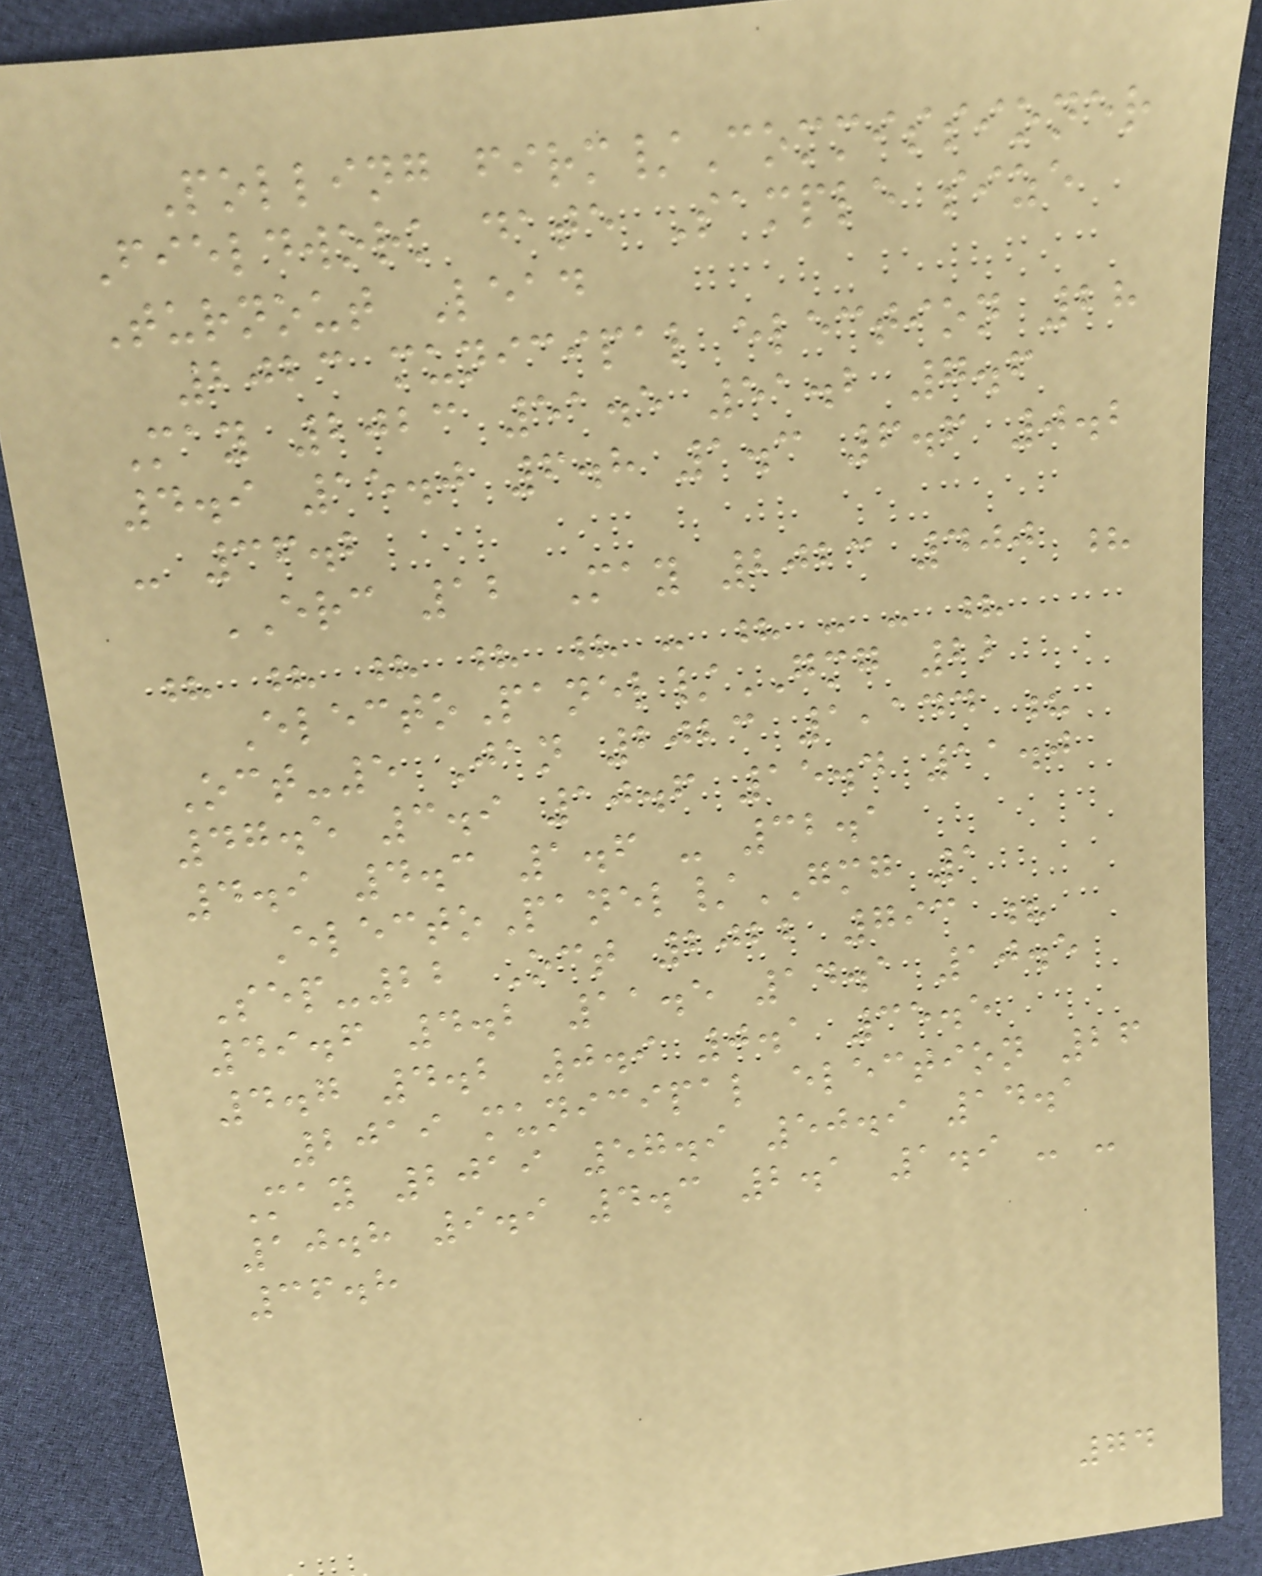Polling firm/Commissioner
Fieldwork date Sample size
Turnout Lead
2023 municipal election 28
May 2023 51.5 51.2 7.6
4.9 15.0 6.8 1.3 6.6 0.2
- 36.2
ERC 12 May 2023 400 ?
? ? ? ? ? - ? - - ?
ElectoPanel/GMG 22
Oct-5 Jan 2023 1,144 ?
47.5 3.9 10.6 15.4 11.0
4.9 4.3 1.6 - 32.1
ElectoPanel/GMG 1
Sep-22 Oct 2022 793 ?
49.6 4.2 11.5 14.1 10.5
4.7 4.2 0.9 0.1 35.5
2019 municipal election 26
May 2019 57.9 50.9 14.1
10.8 9.9 4.3 2.1 1.9 - -
36.8
74
